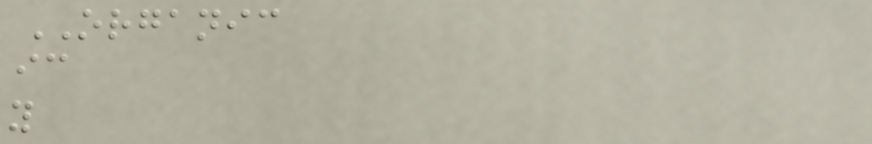ORGANIC
ic
y
